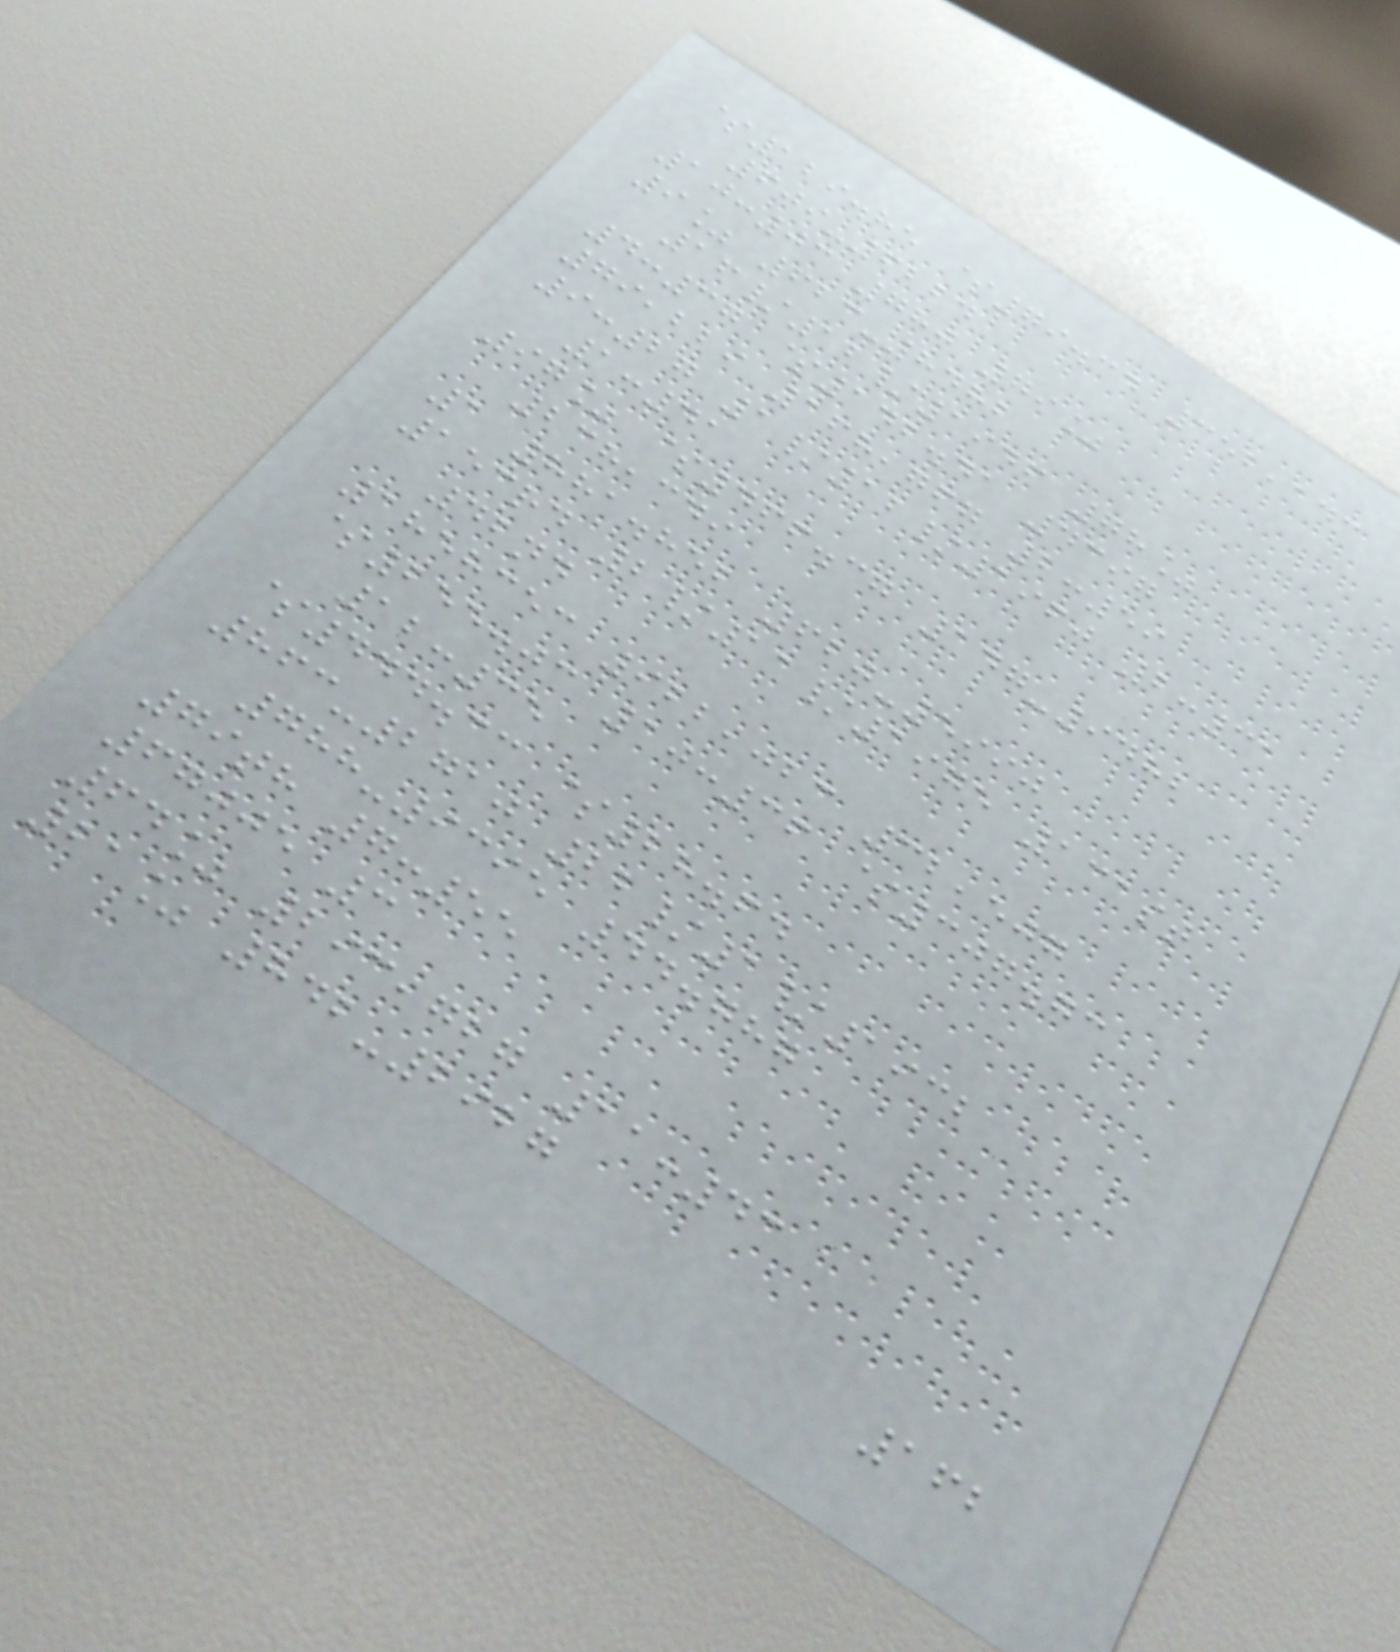$129.85 $79.34 352,143
609-6224
10:03 780 79%
9% 623-8482
16/12/1946 78%
4:37 $142.41 4397
79,229 168,767 2:59
9:27 1/12/1960 2:31
1:41
97% $466.37 147-9482
238,349
1 881.852 620-5990
153rd 2/11/1975 131st
42nd
1858353 922,023 32,507
$255.03 10:36 $307.73
12:35
$444.33 $28.64
863-2710 22/1/1932
788-9395 44.787
79th 7:55
67005 3
64% 293,727 11:43
21% 842-2927
162
